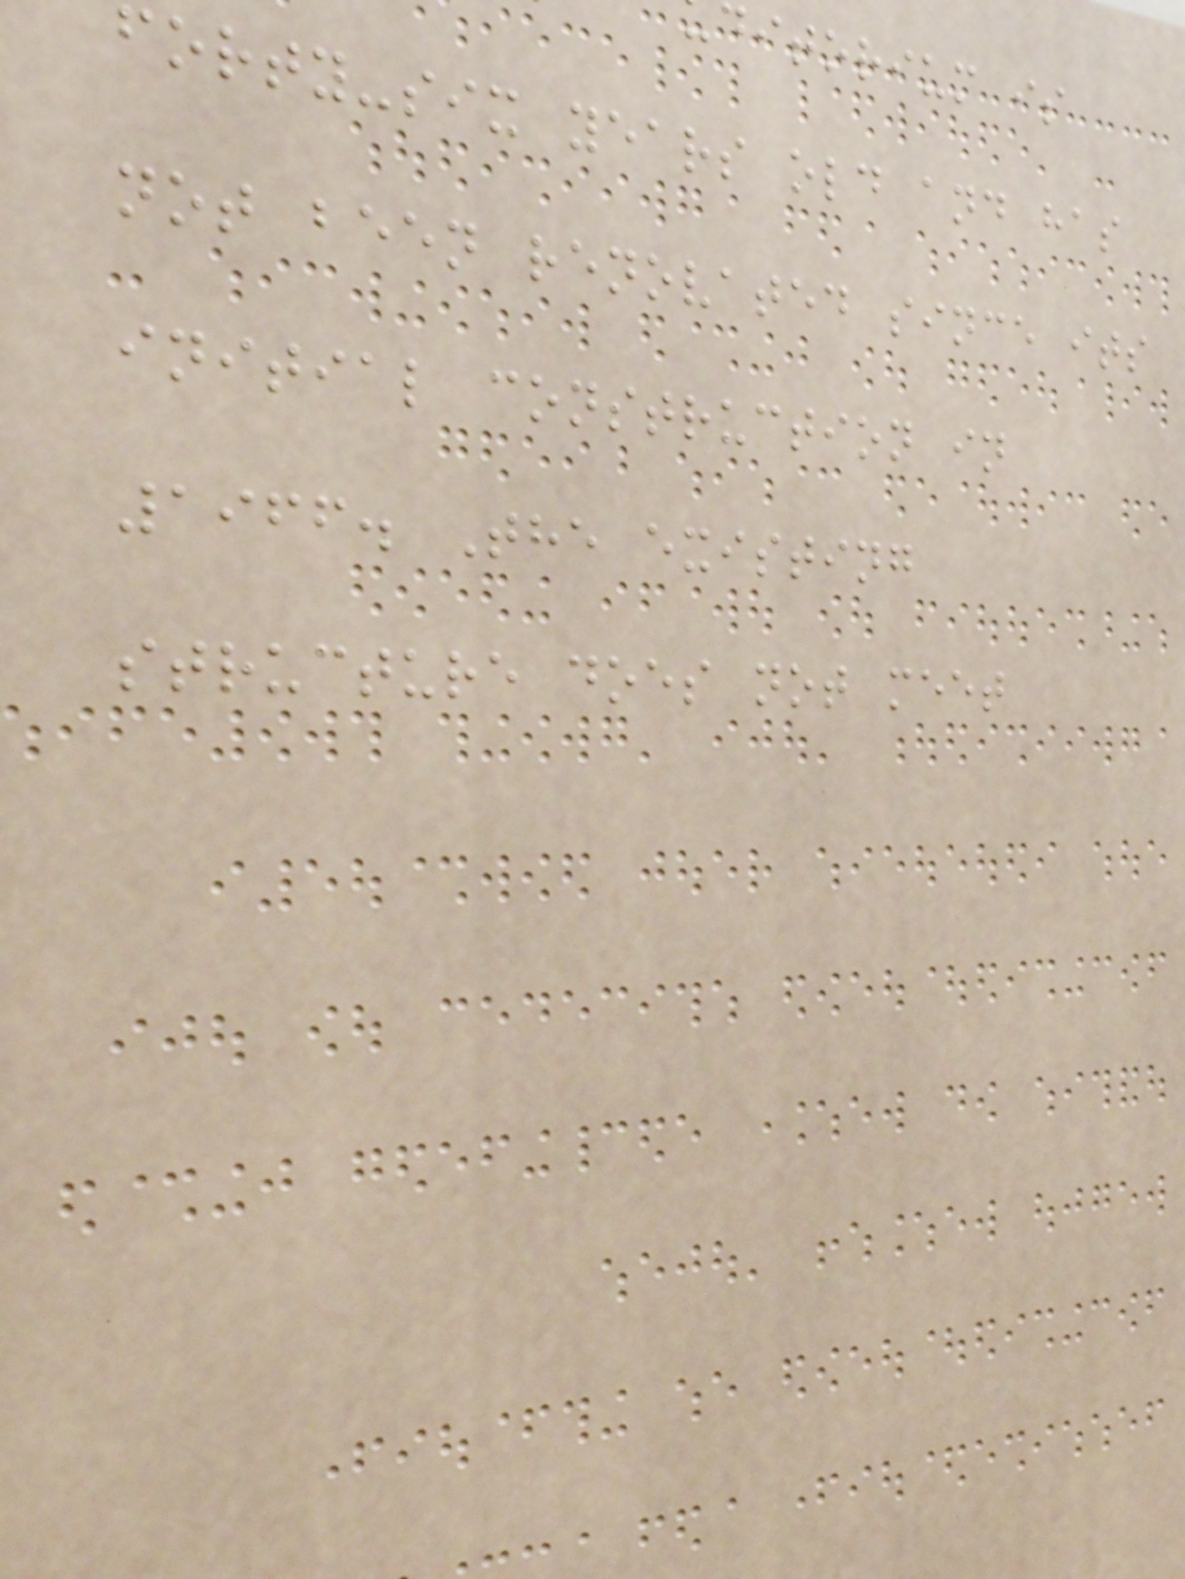ditorium is
forty-six years old and has
not been renovated since its
initial construction in
1966. The existing
structure does not meet
